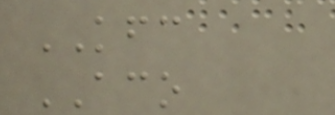KFC
ACO
